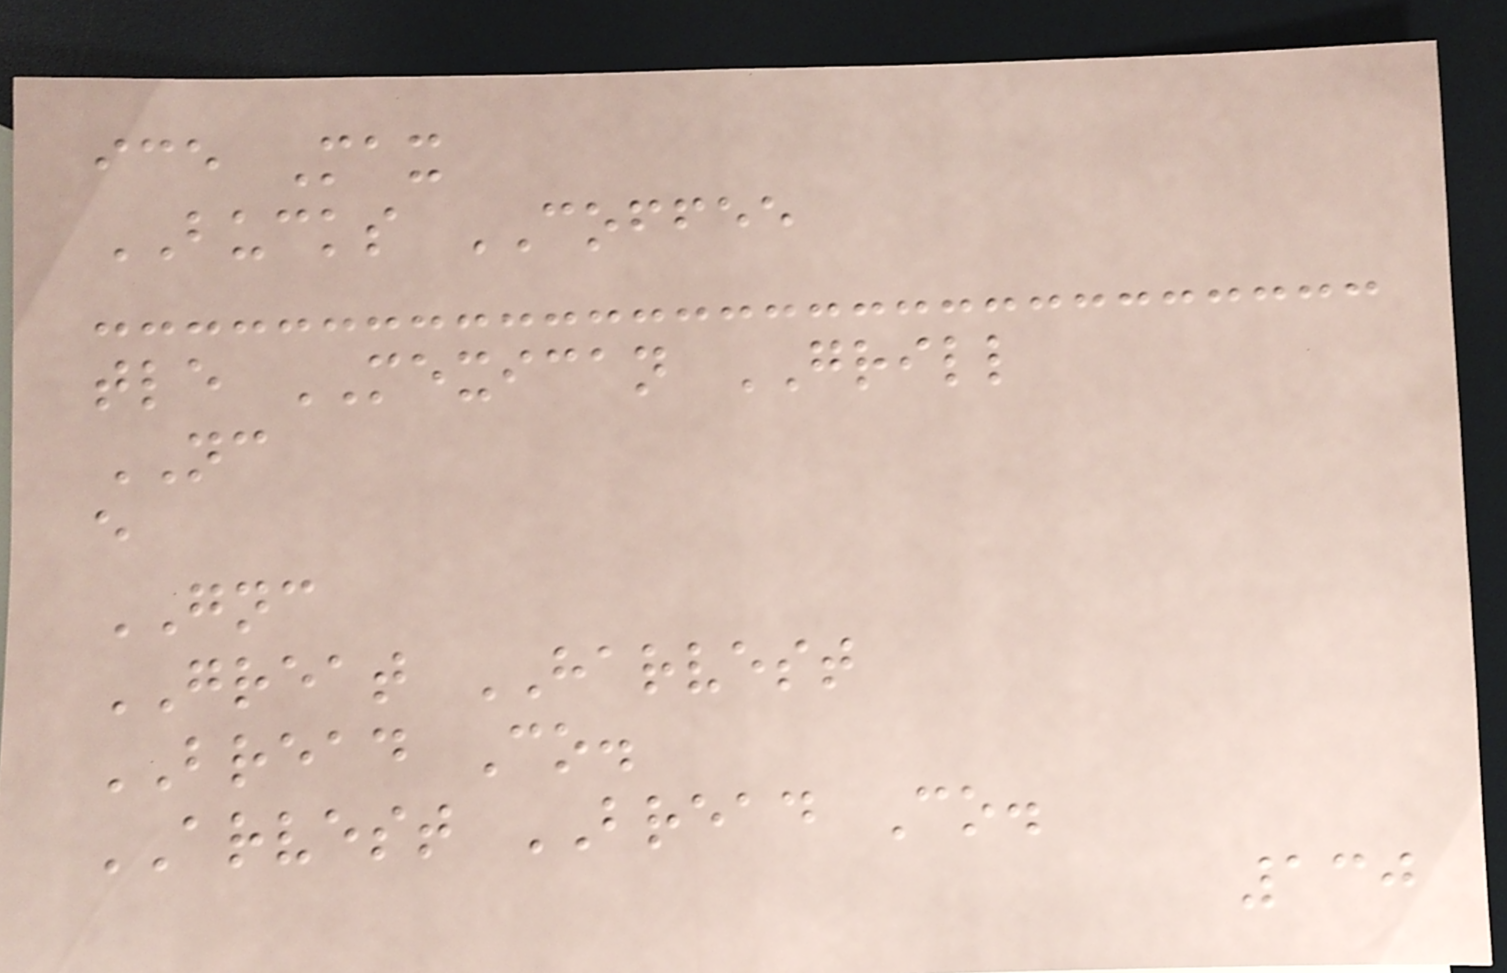ice Max
BUCKS COFFEE
tle MEXICAN GRILL
NC
e
GNC
GREAT HARVEST
BREAD Co.
ARVEST BREAD Co.
130
